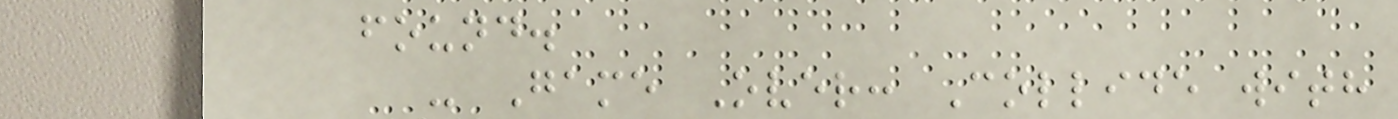found.
- Game Over: Collide with
